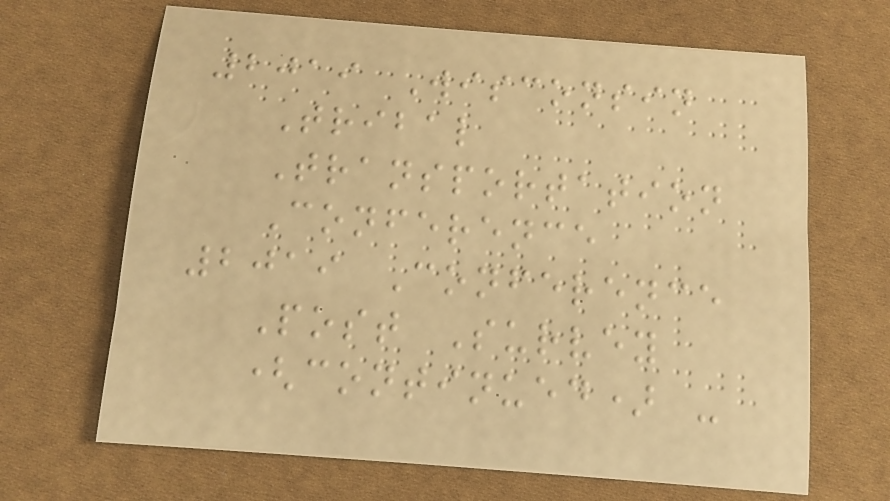2019 Wisconsin
Tribal
Transportation
Conference
2019 Conference
Post Survey
(continued) -
